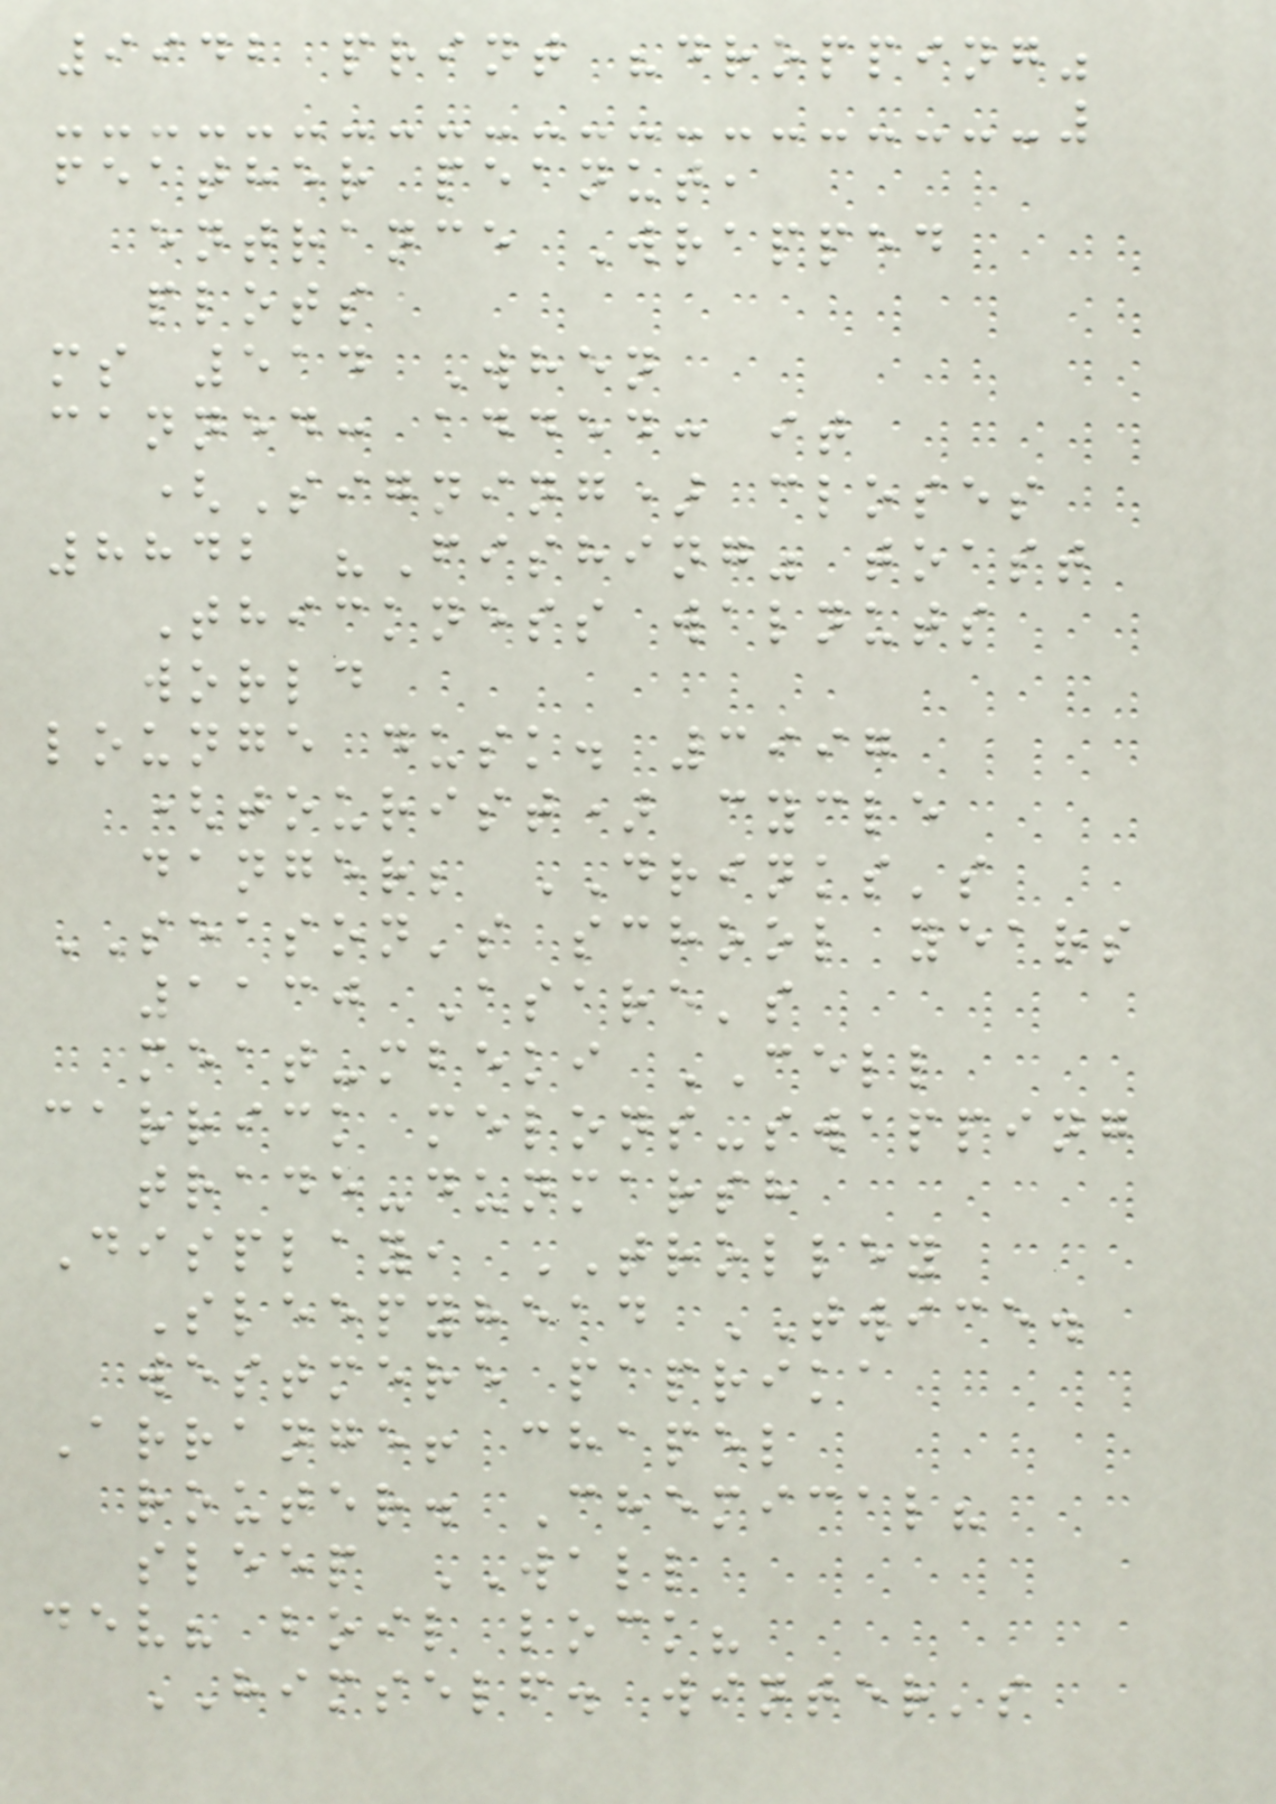9942 print "dropping"
feather peanut,
entrance Wrapped
plots
ms 514 When
canned: added: it
(Signing) closes
8842 "Fishing" toast
Thickness walnuts
world
lounge dusk. 3997
(tourist) cycle
danger; DRINKS's
SEASON's school years
1130 Asare's
meat-mbeki CELL
carrick melons-swapping
trade-dunmarsh
Display, TROLLEY
Sleepyhead TWICE.
westmere paprika
Arrange! chapel
router. Chemical?
sleep WALL
dev? boil lock?
HIMSELF. winter's
